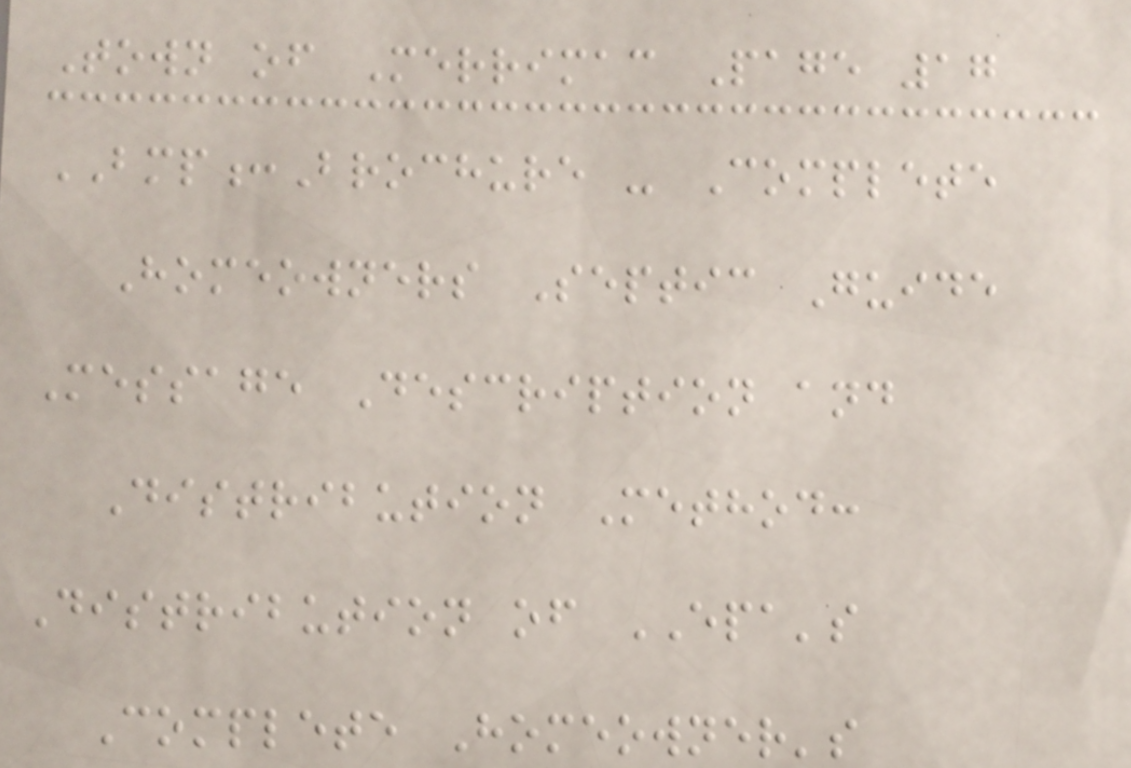Town of Merrimac Page 17
BMP:Brochure - Complete
Homeowners Septic Guide
Message Description and
Distribution Method:
Distribution of EPA's
Complete Homeowner's
